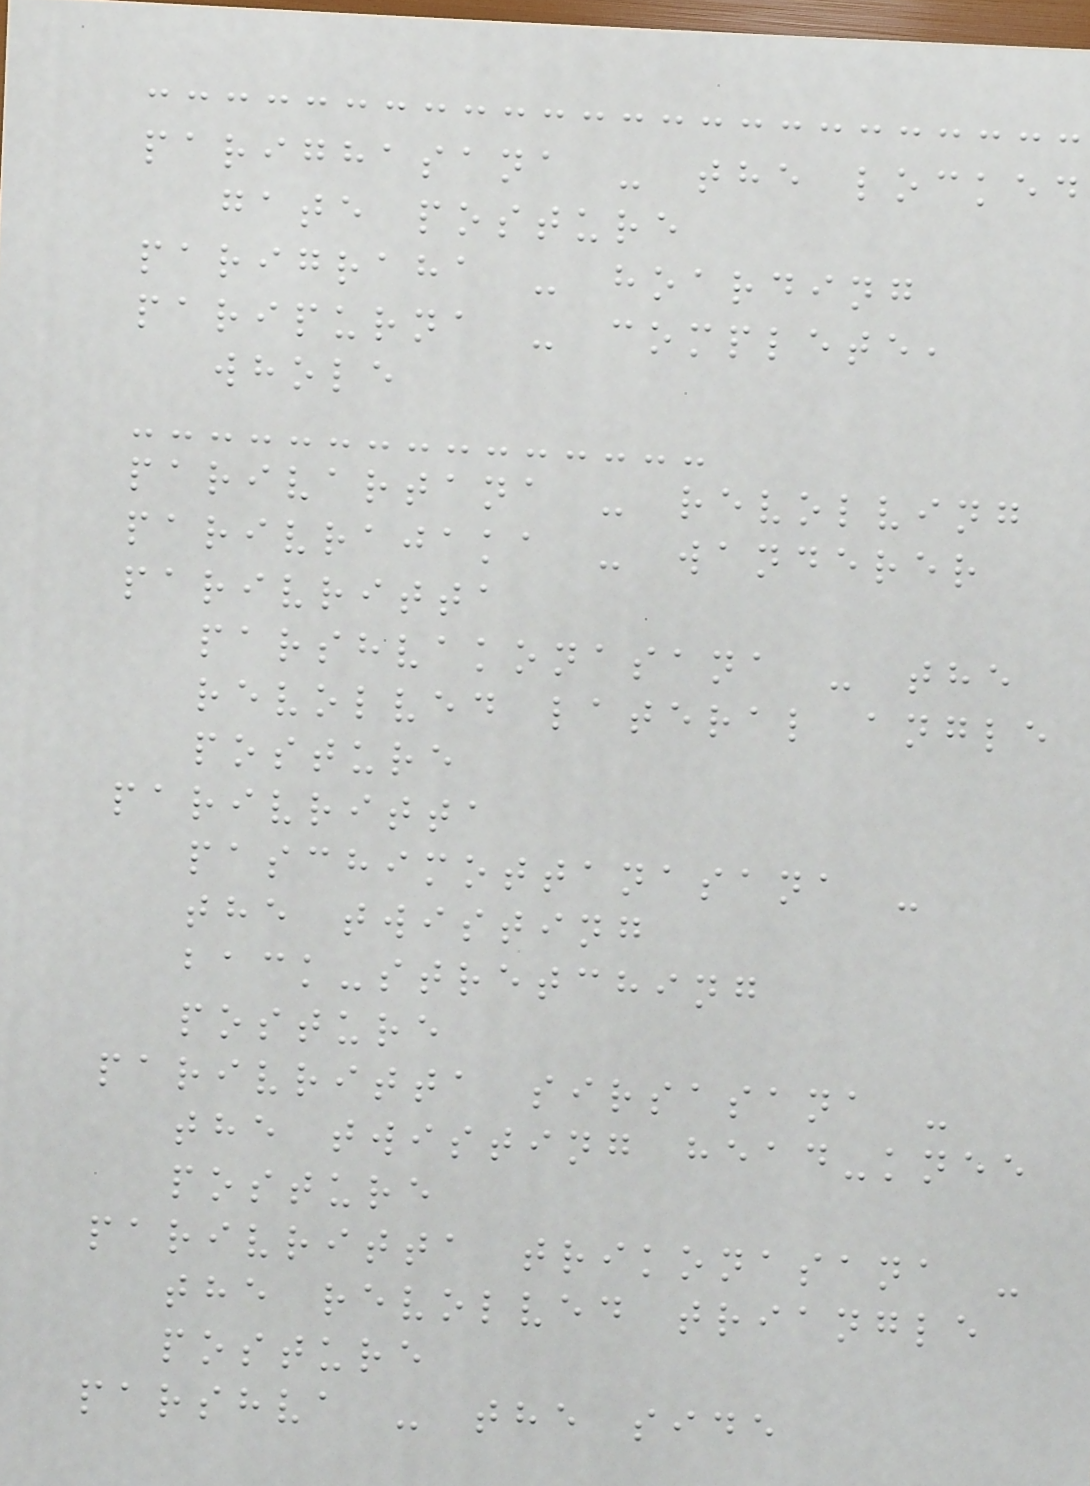parighasana - the locked
gate posture
parigraha - hoarding
paripurna - complete,
whole
parivartana - revolving
parivrajaka - wanderer
parivritta
parshvakonasana - the
revolved lateral angle
posture
parivritta
paschimottanasana -
the twisting
back-stretching
posture
parivritta sirsasana -
the twisting head-knee
posture
parivritta trikonasana -
the revolved triangle
posture
parshva - the side
